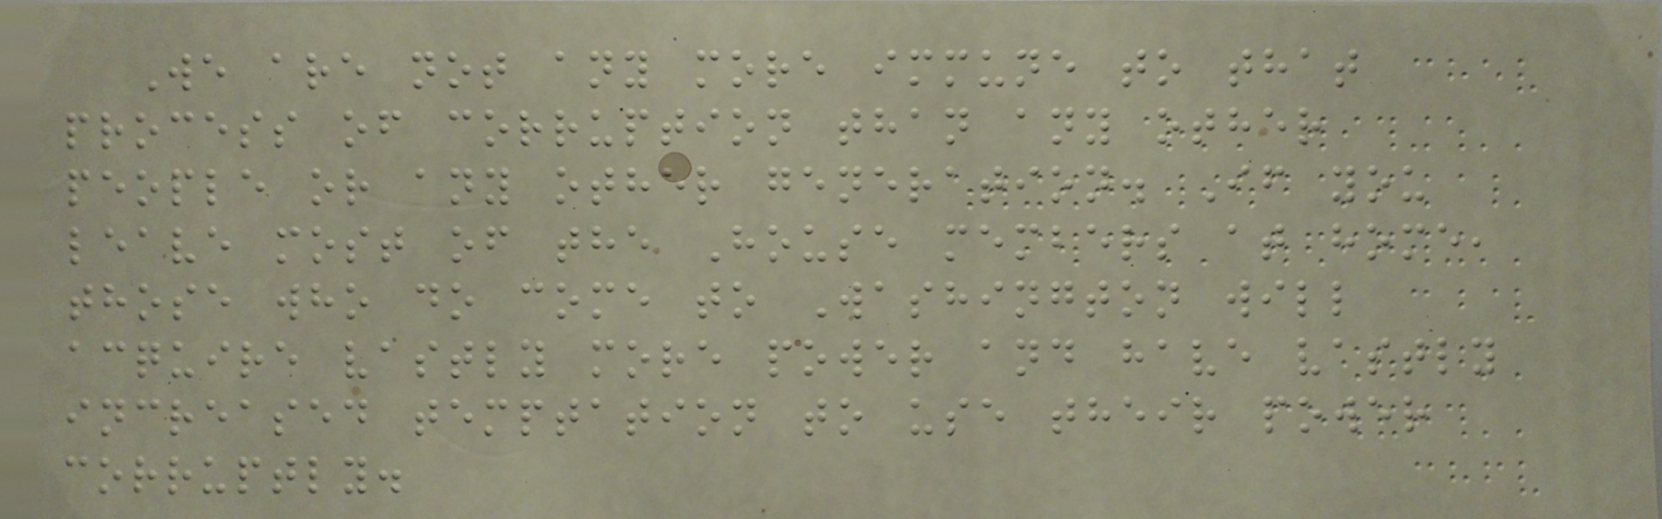We are not any more immune to that
process of corruption than any other
people or any other generation. If you
leave most of the House members at home,
those who do come to Washington will
acquire vastly more power and have vastly
increased temptation to use their power
corruptly.
